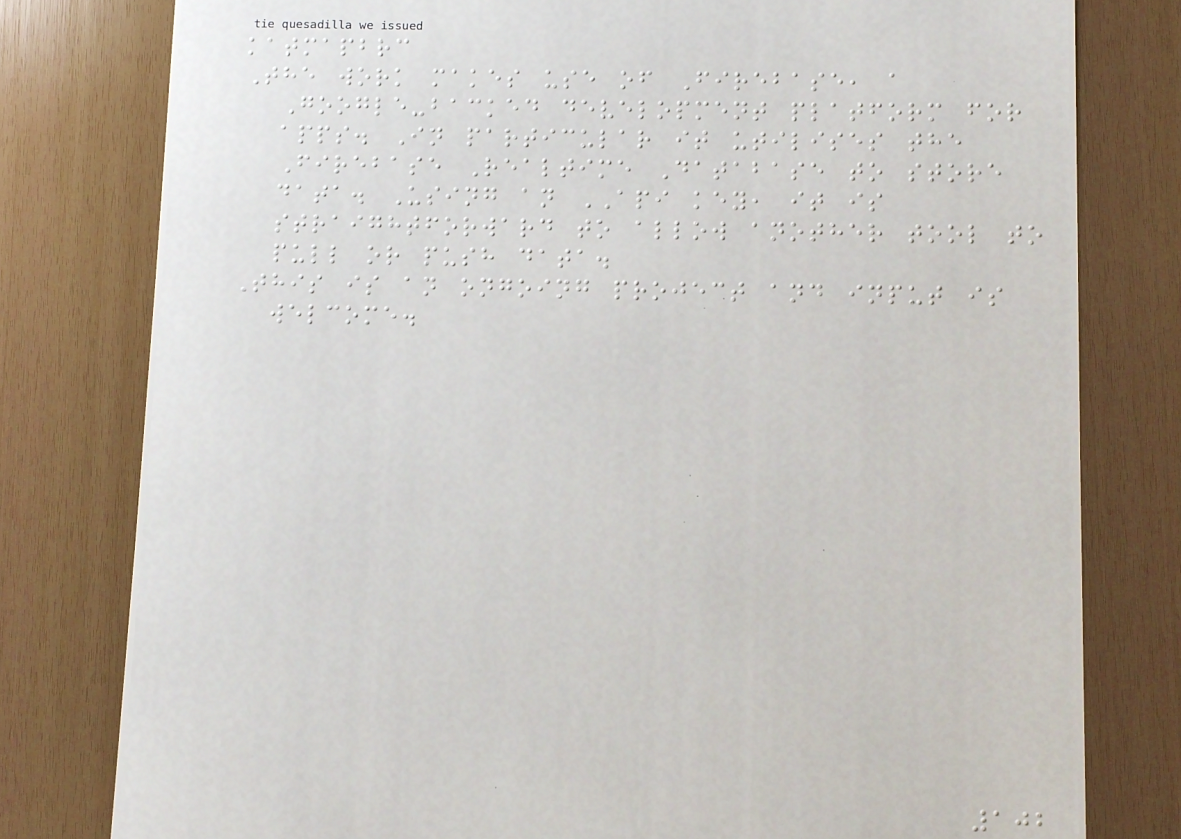katmapbrc
The work makes use of Firebase, a
Google-backed development platform for
apps. In particular it utilises the
Firebase Realtime Database to store
data. Using an API key, it is
straightforward to allow another tool to
pull or push data.
This is an ongoing project and input is
welcome.
102
